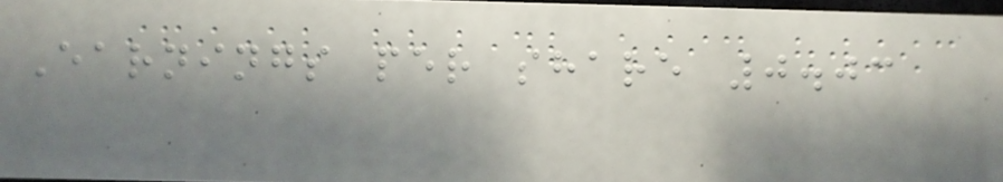Earnings per share 0.03
